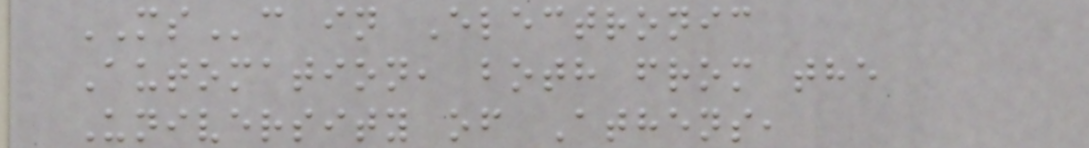MSc in Electronic
Automation, both from the
University of Athens,
